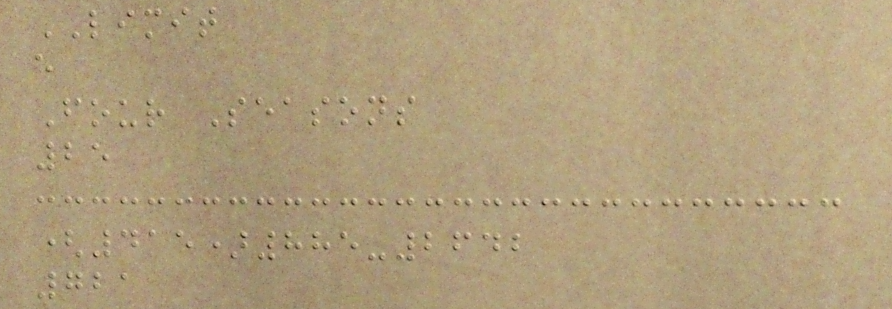LIMIT
e
Four Seasons
25
(415)885-2642
721
